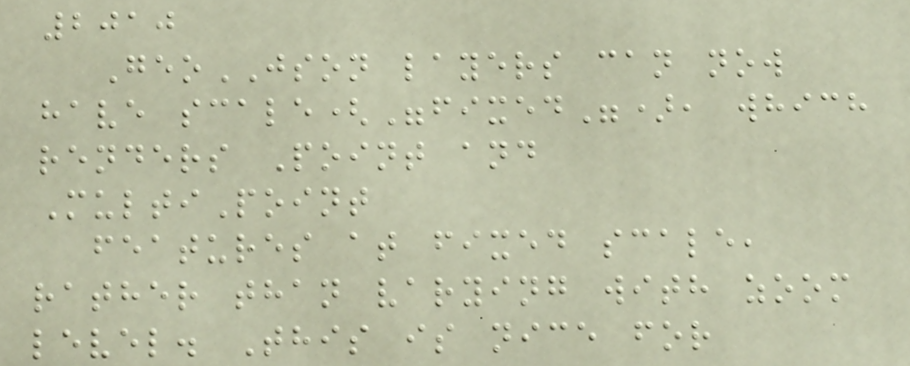2010
GeoJSON layers can now
have scale("fixed"), which
renders Point and
MultiPoint
features at fixed scale,
rather than varying with zoom
level. This is nice for
